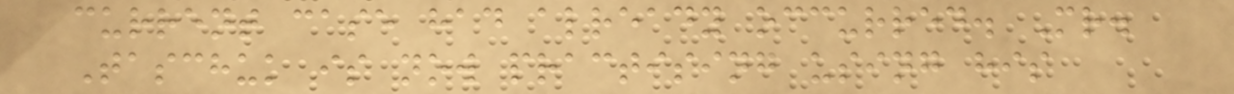current case had already occurred. Mr.
Taschuk is now practising using his
